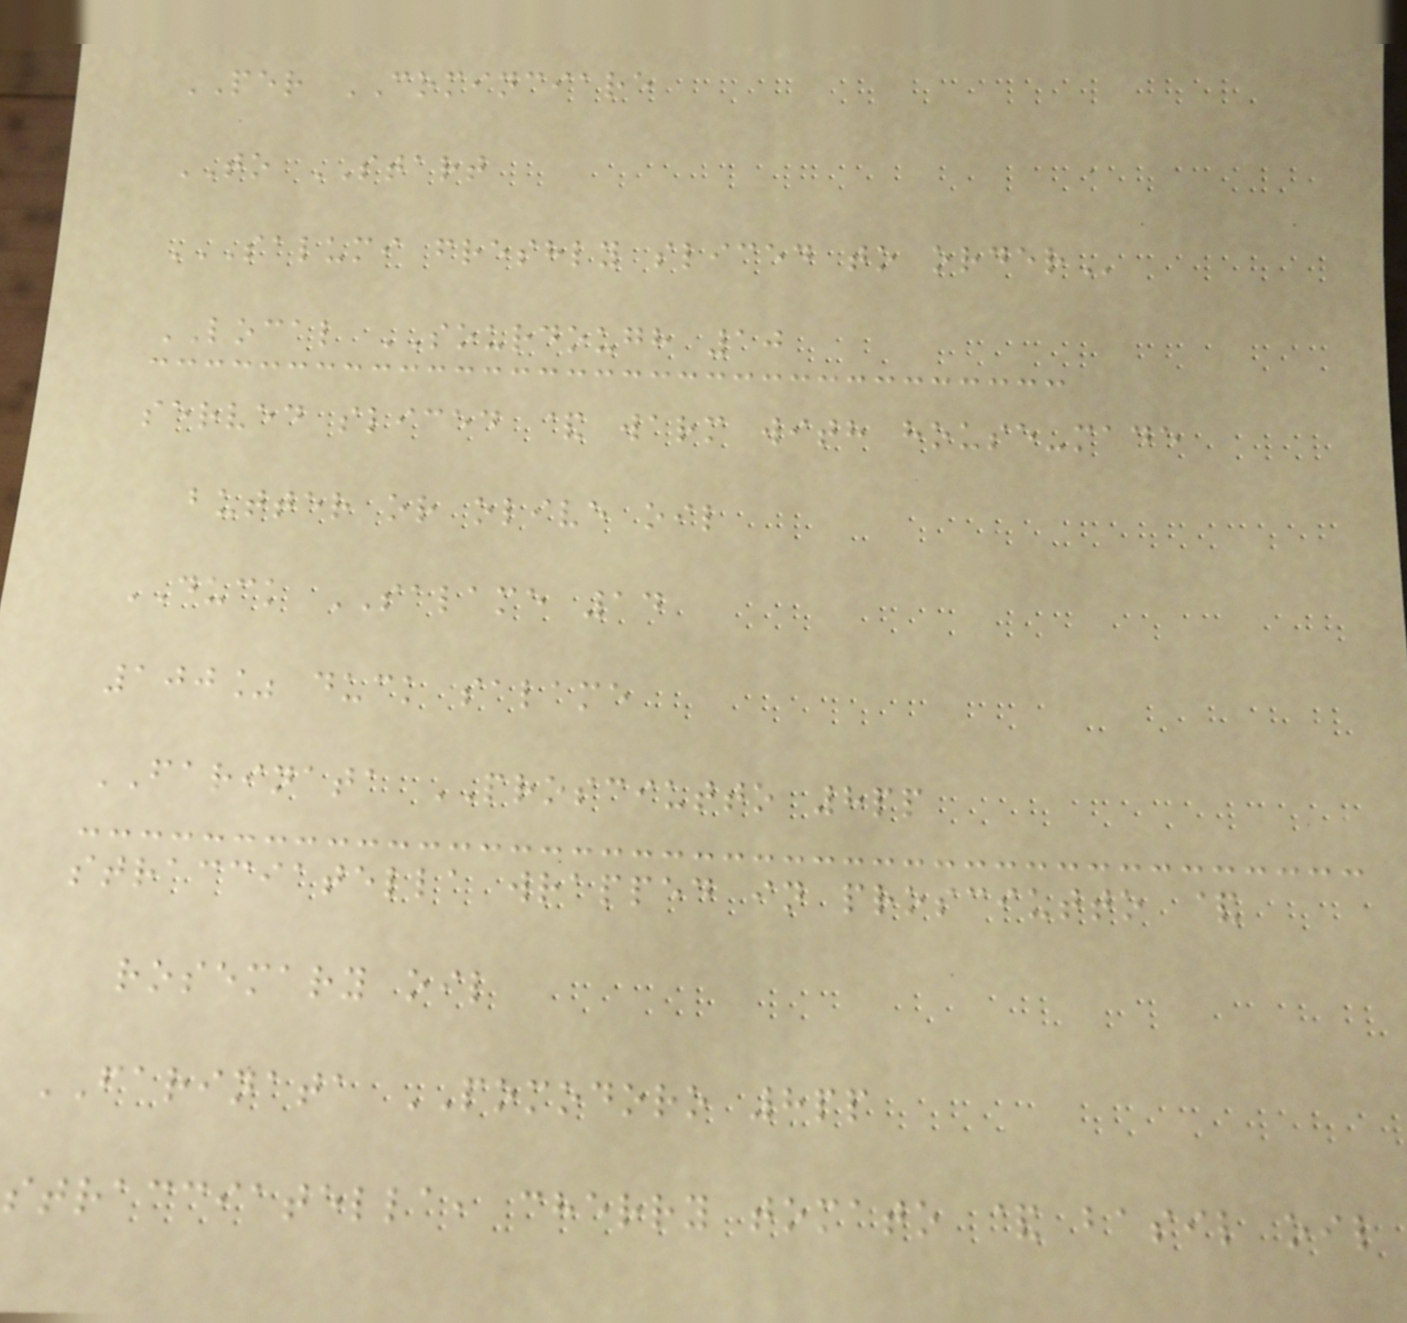PER COMINCIARE
TO START
SALUMI FRESHLY SLICED TO ORDER
LOCAL SOURDOUGH 10
served sliced & warm with house-made
butter or olive oil
DUCK SALAME 14
100% duck salame
FARINATA PROSCIUTTO 8pp
stracciatella wrapped in prosciutto &
rosemary oil
FARINATA POMODORO 8pp
stracciatella, cherry tomato & basil oil
